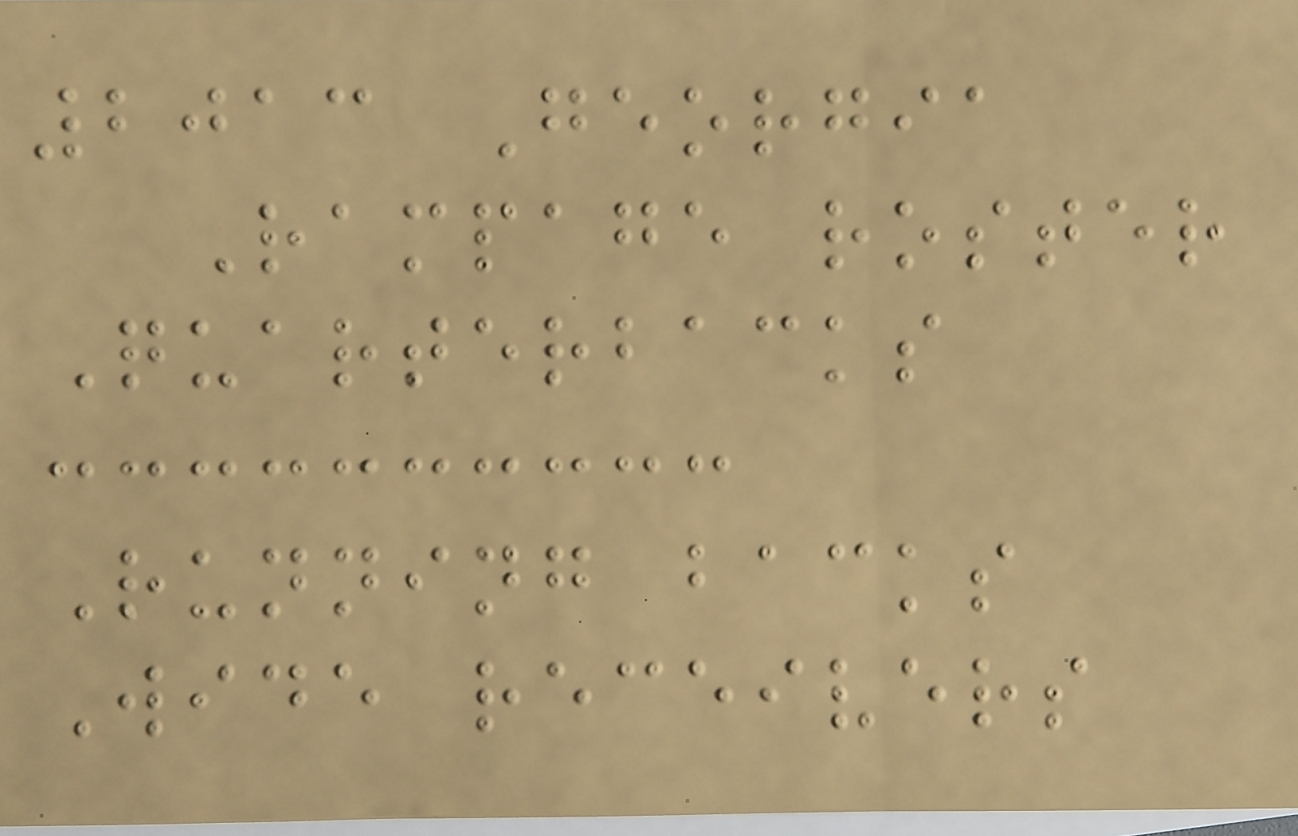2013 Georgia
Rampage roster
Quarterbacks
Running backs
Wide receivers
